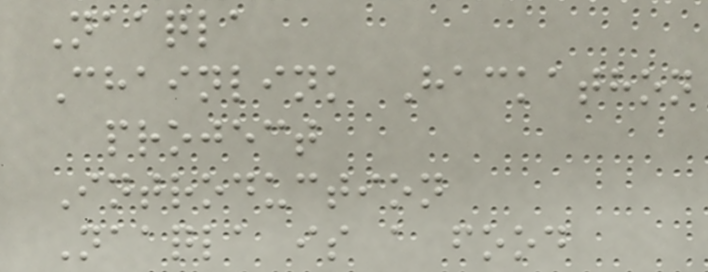Naaqla
Chainlink Hackathon
project
Introduction
Naaqla is a food
